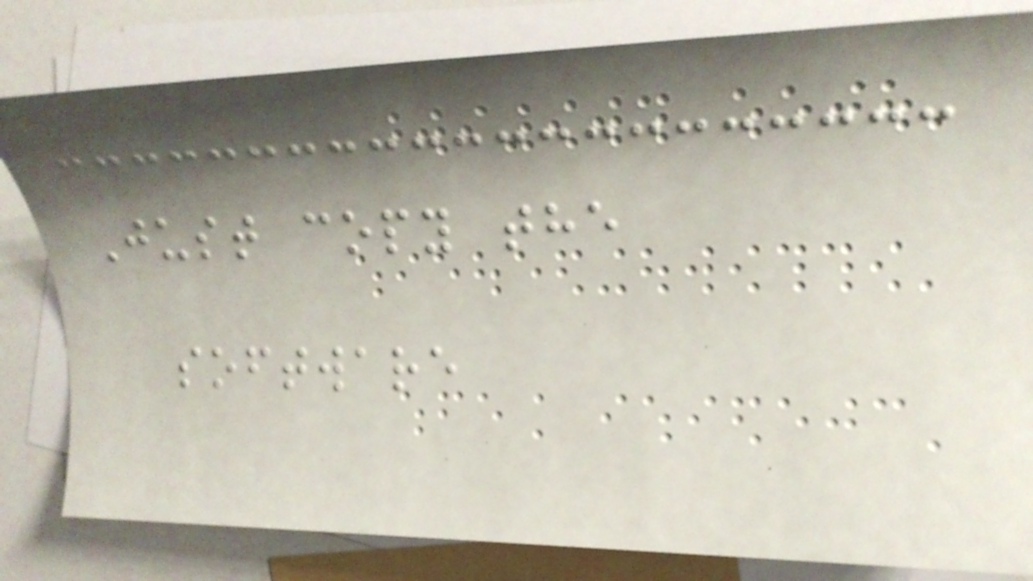Just copy the
software
